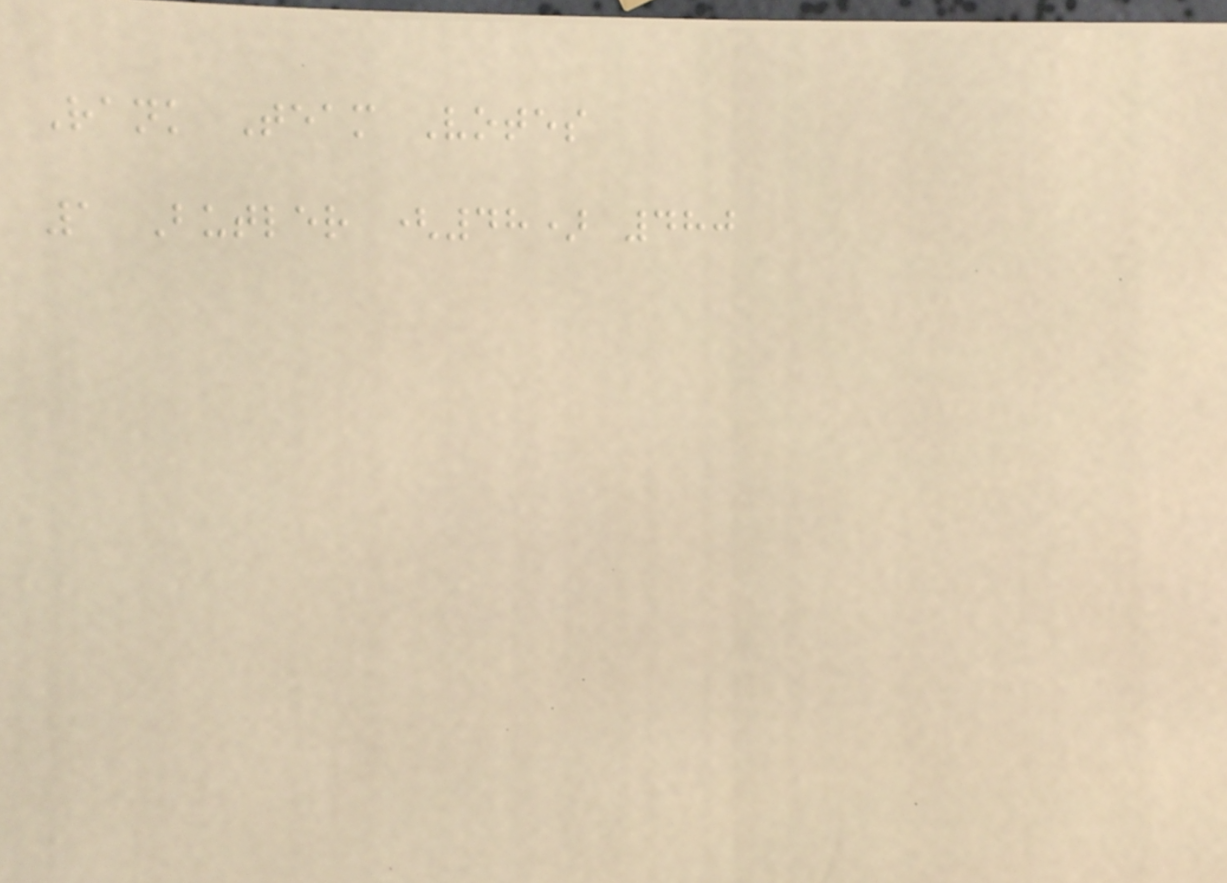Rank Team Votes
1 Butler (48) 480
